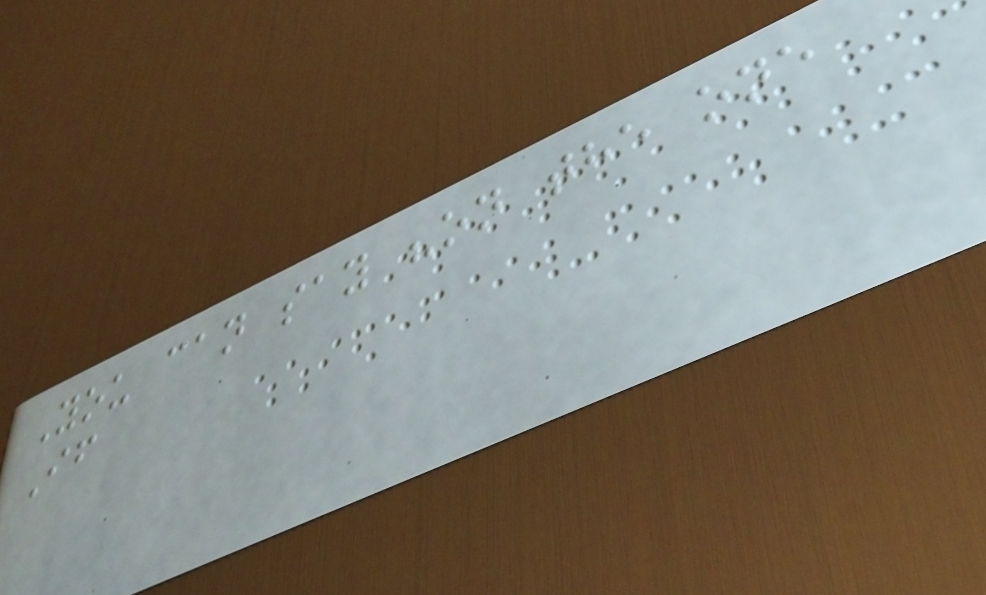You can say "on the one
If
